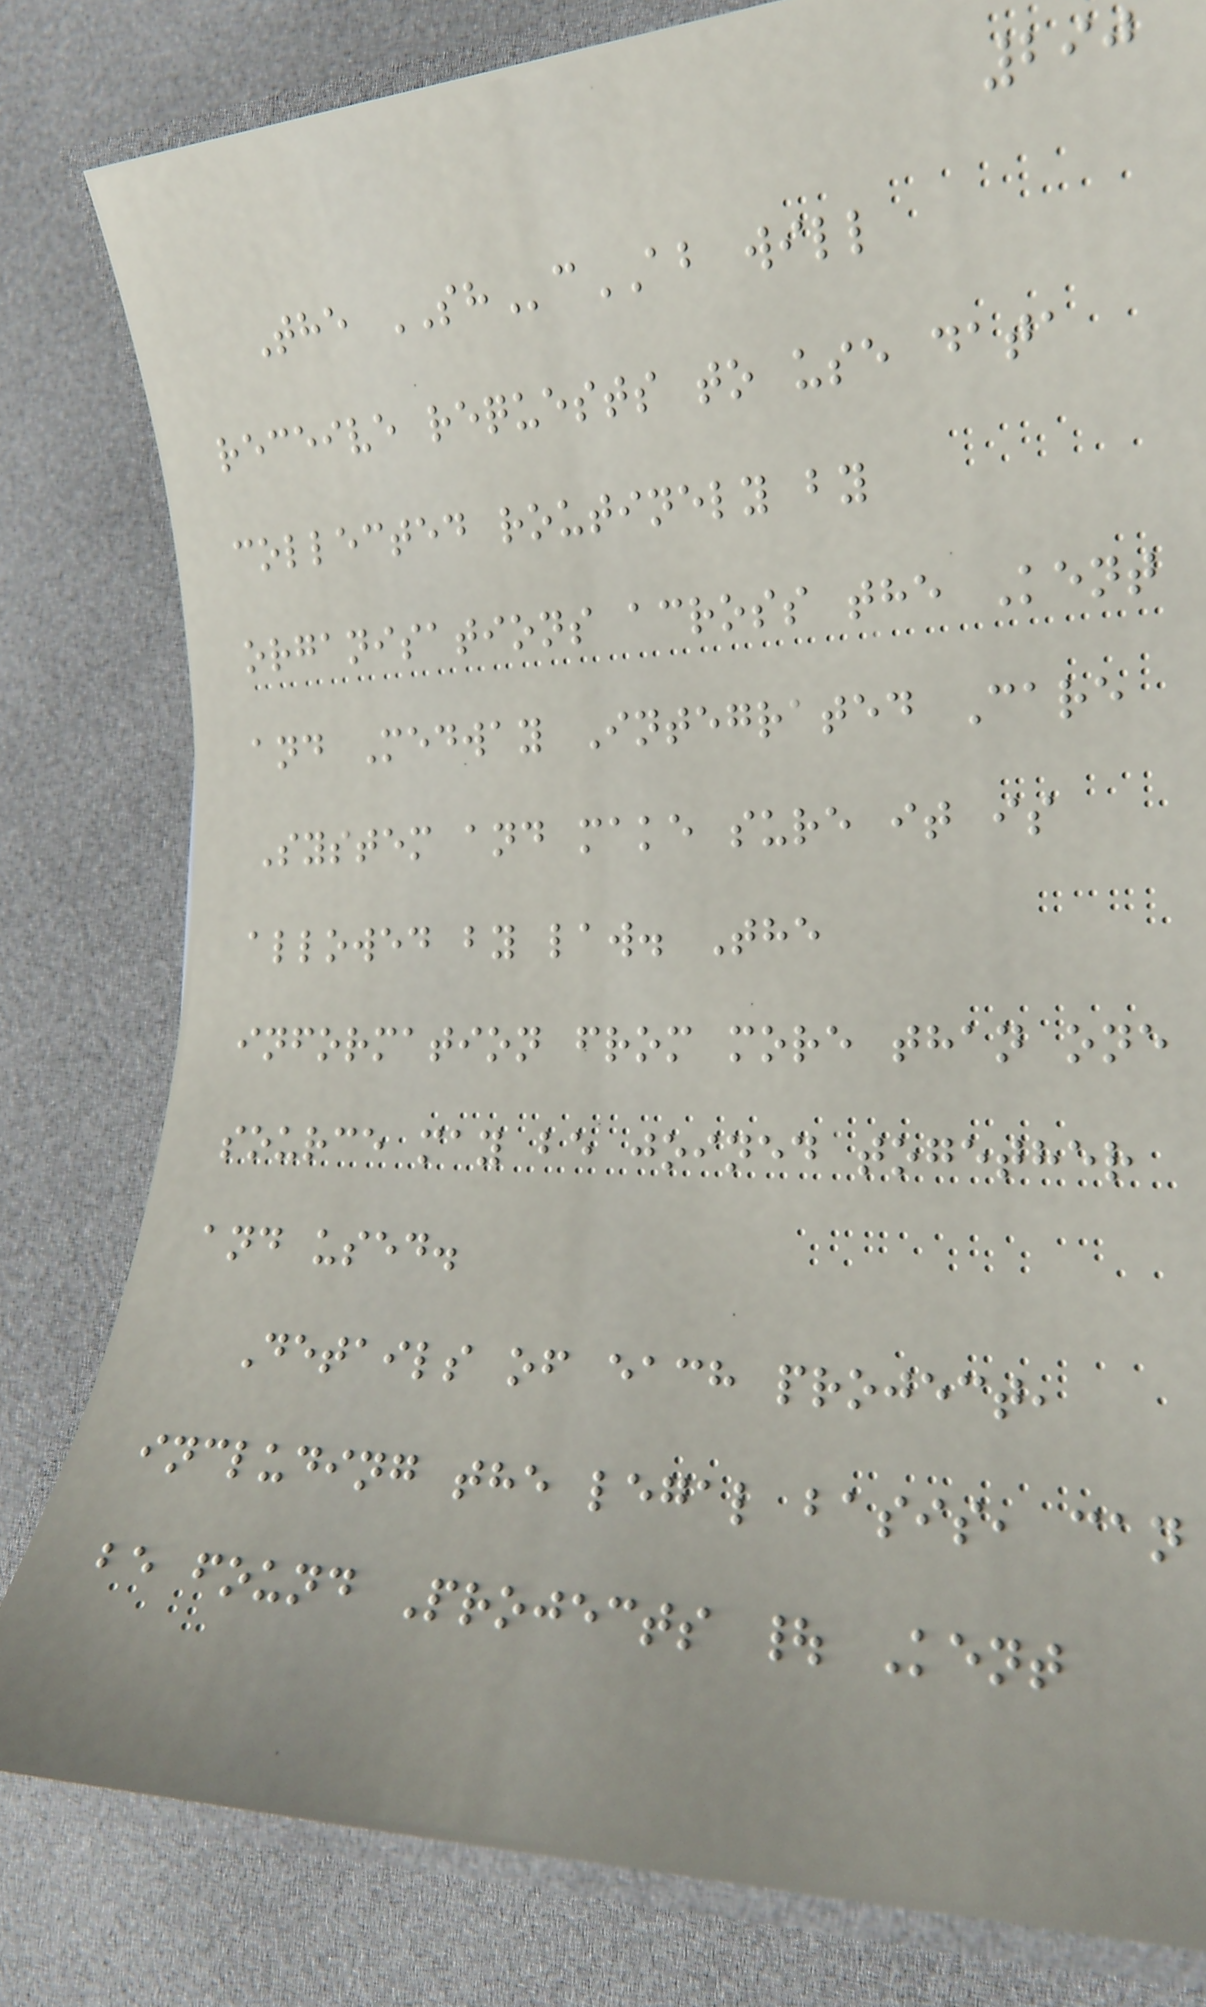290
The SHcAB will
receive requests to use data
collected routinely by
organisations across the Kent
and Medway Integrated Care
System and make sure it is
allowed by law. The
information from more than one
source may be joined together
and used.
Details of each project,
including the legal basis, can
be found Projects | Kent
